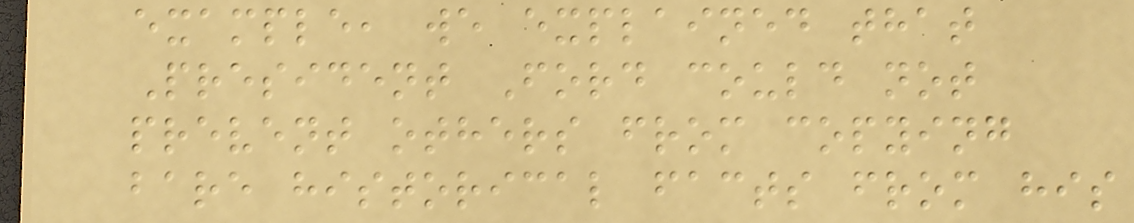example, we explained that
President Ford could not
prevent others from copying
bare historical facts from his
